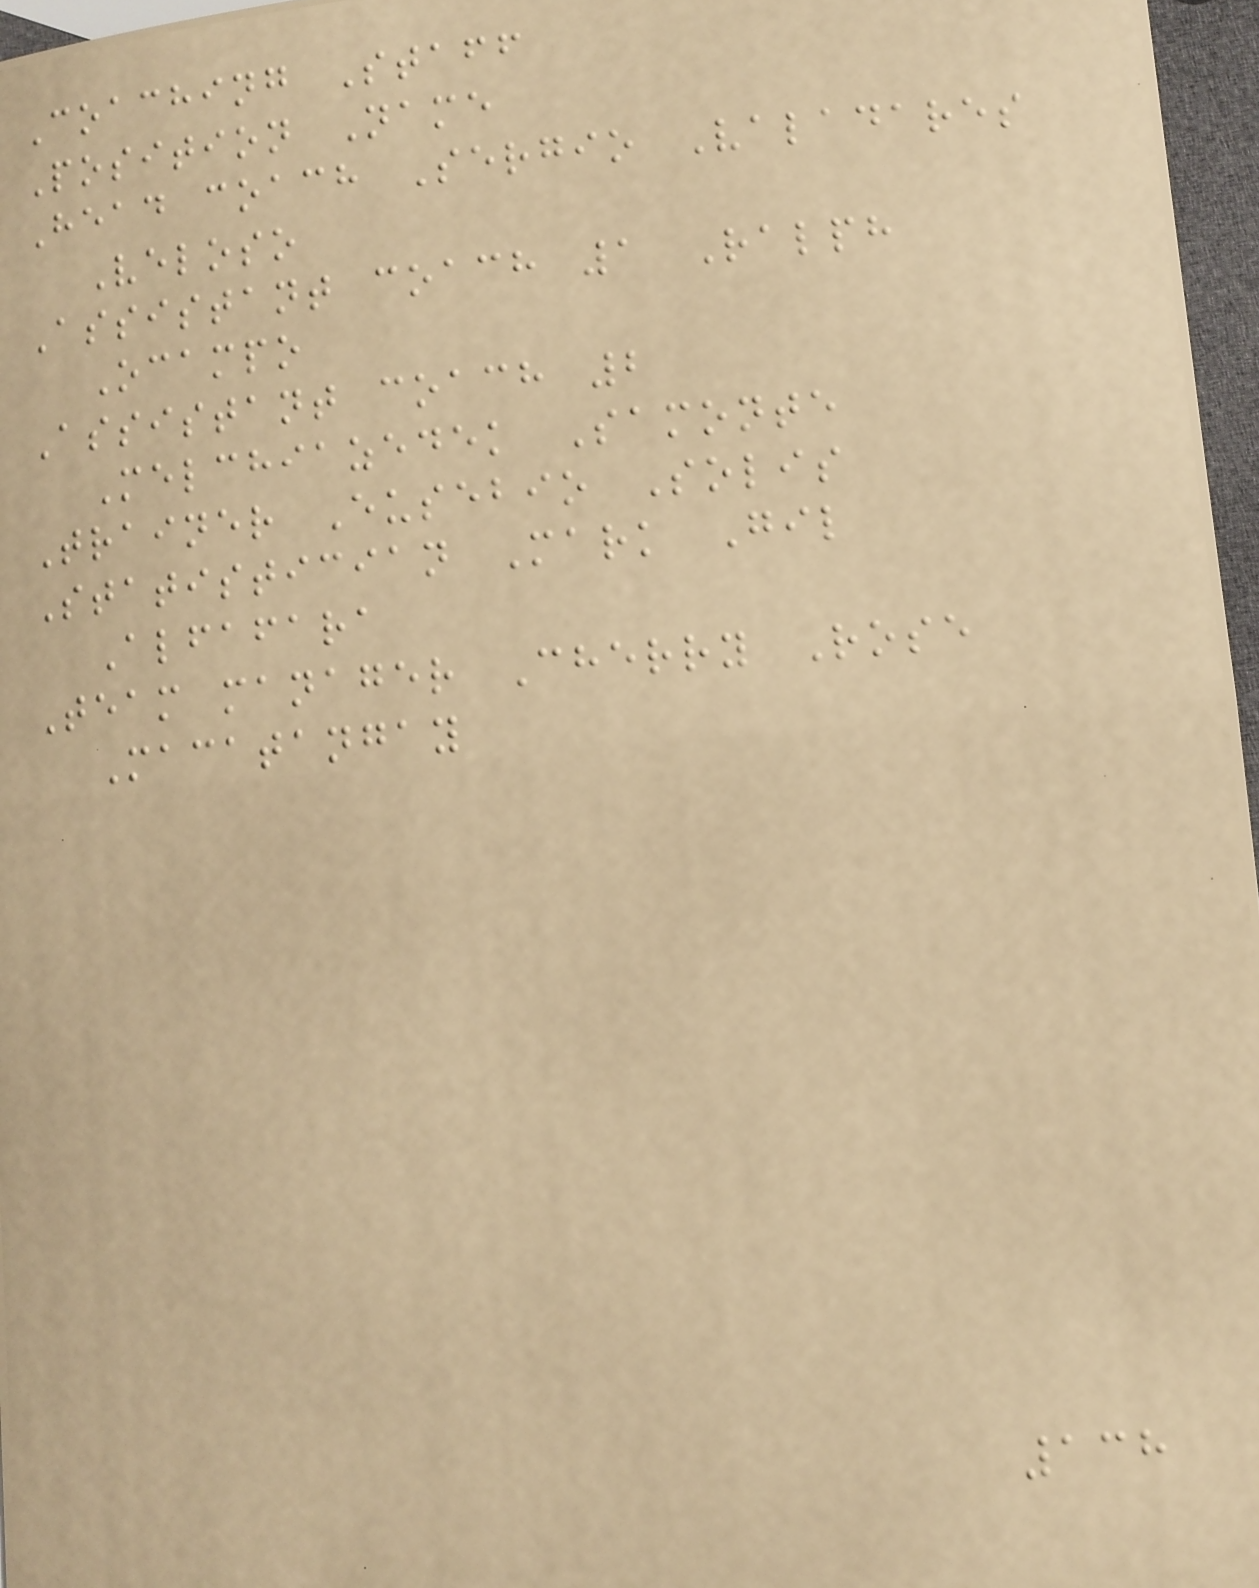Coaching Staff
Position Name
Head coach Sergio Valadares
Veloso
Assistant coach 1 Ralph
Ocampo
Assistant coach 2
Melchiazedek Samonte
Trainer Eusebio Solis
Statistician Mark Gil
Alfafara
Team manager Cherry Rose
Macatangay
138
